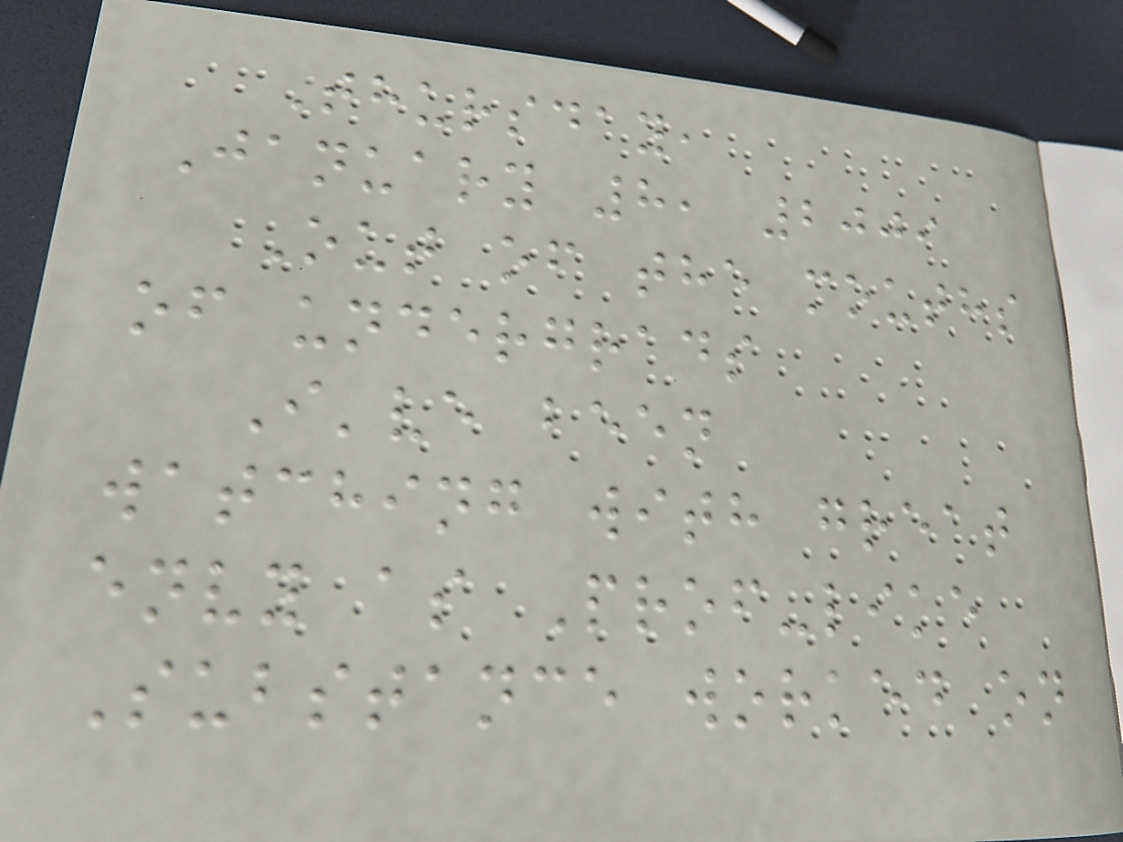Thursday,
January 8, 2009
Out of the mouths
of undergrads
I've been
watching with great
envy as Prof-like
Substance worked on
